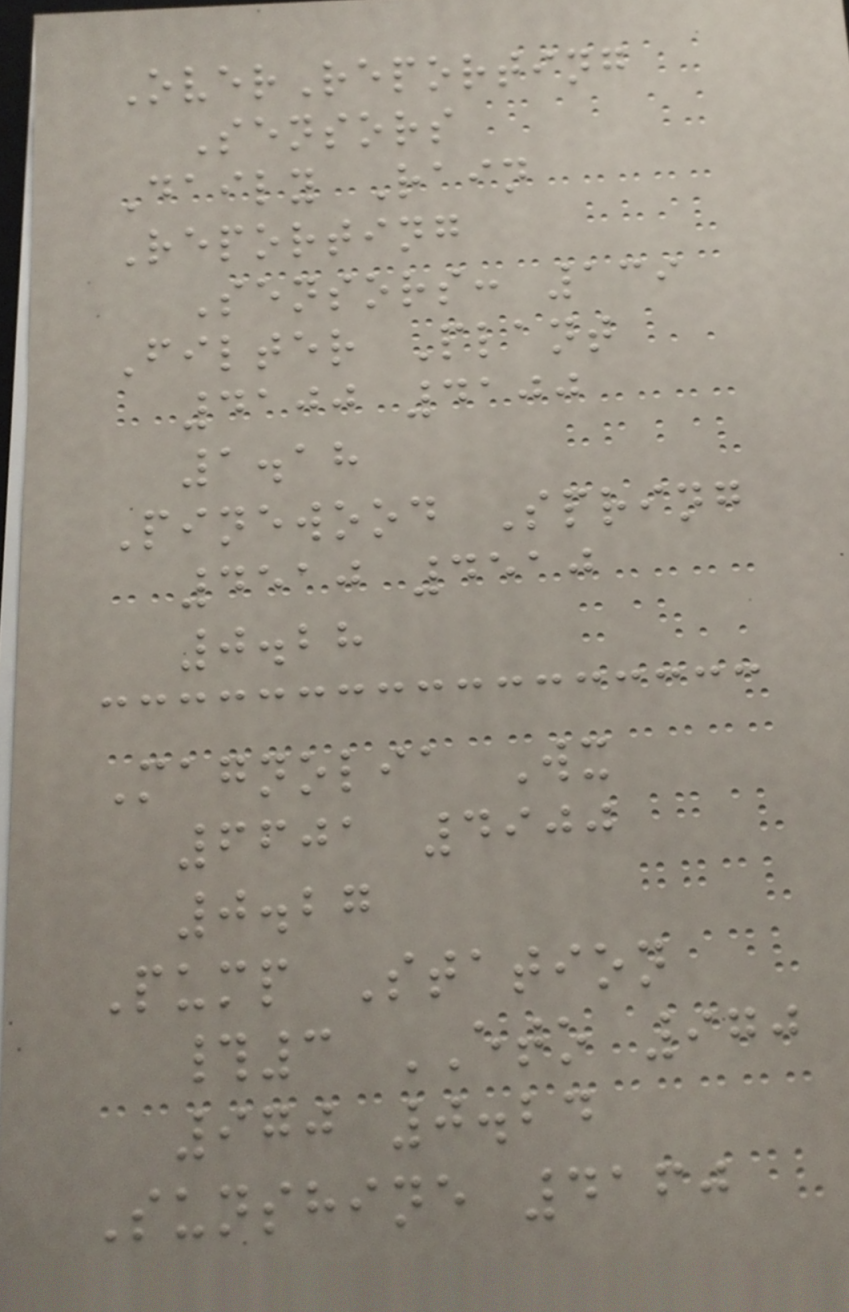OverReporting
Sensors
Daily Rain
Reporting
Sensors: 139
Filter Plant
4100 4100
1.18
Pinewood Spring
4510 4510
0.28
Magnolia Wx
6601 4900
0.27
Pump Station
#3 ETO 970
970 0.24
Sunshine 4160
